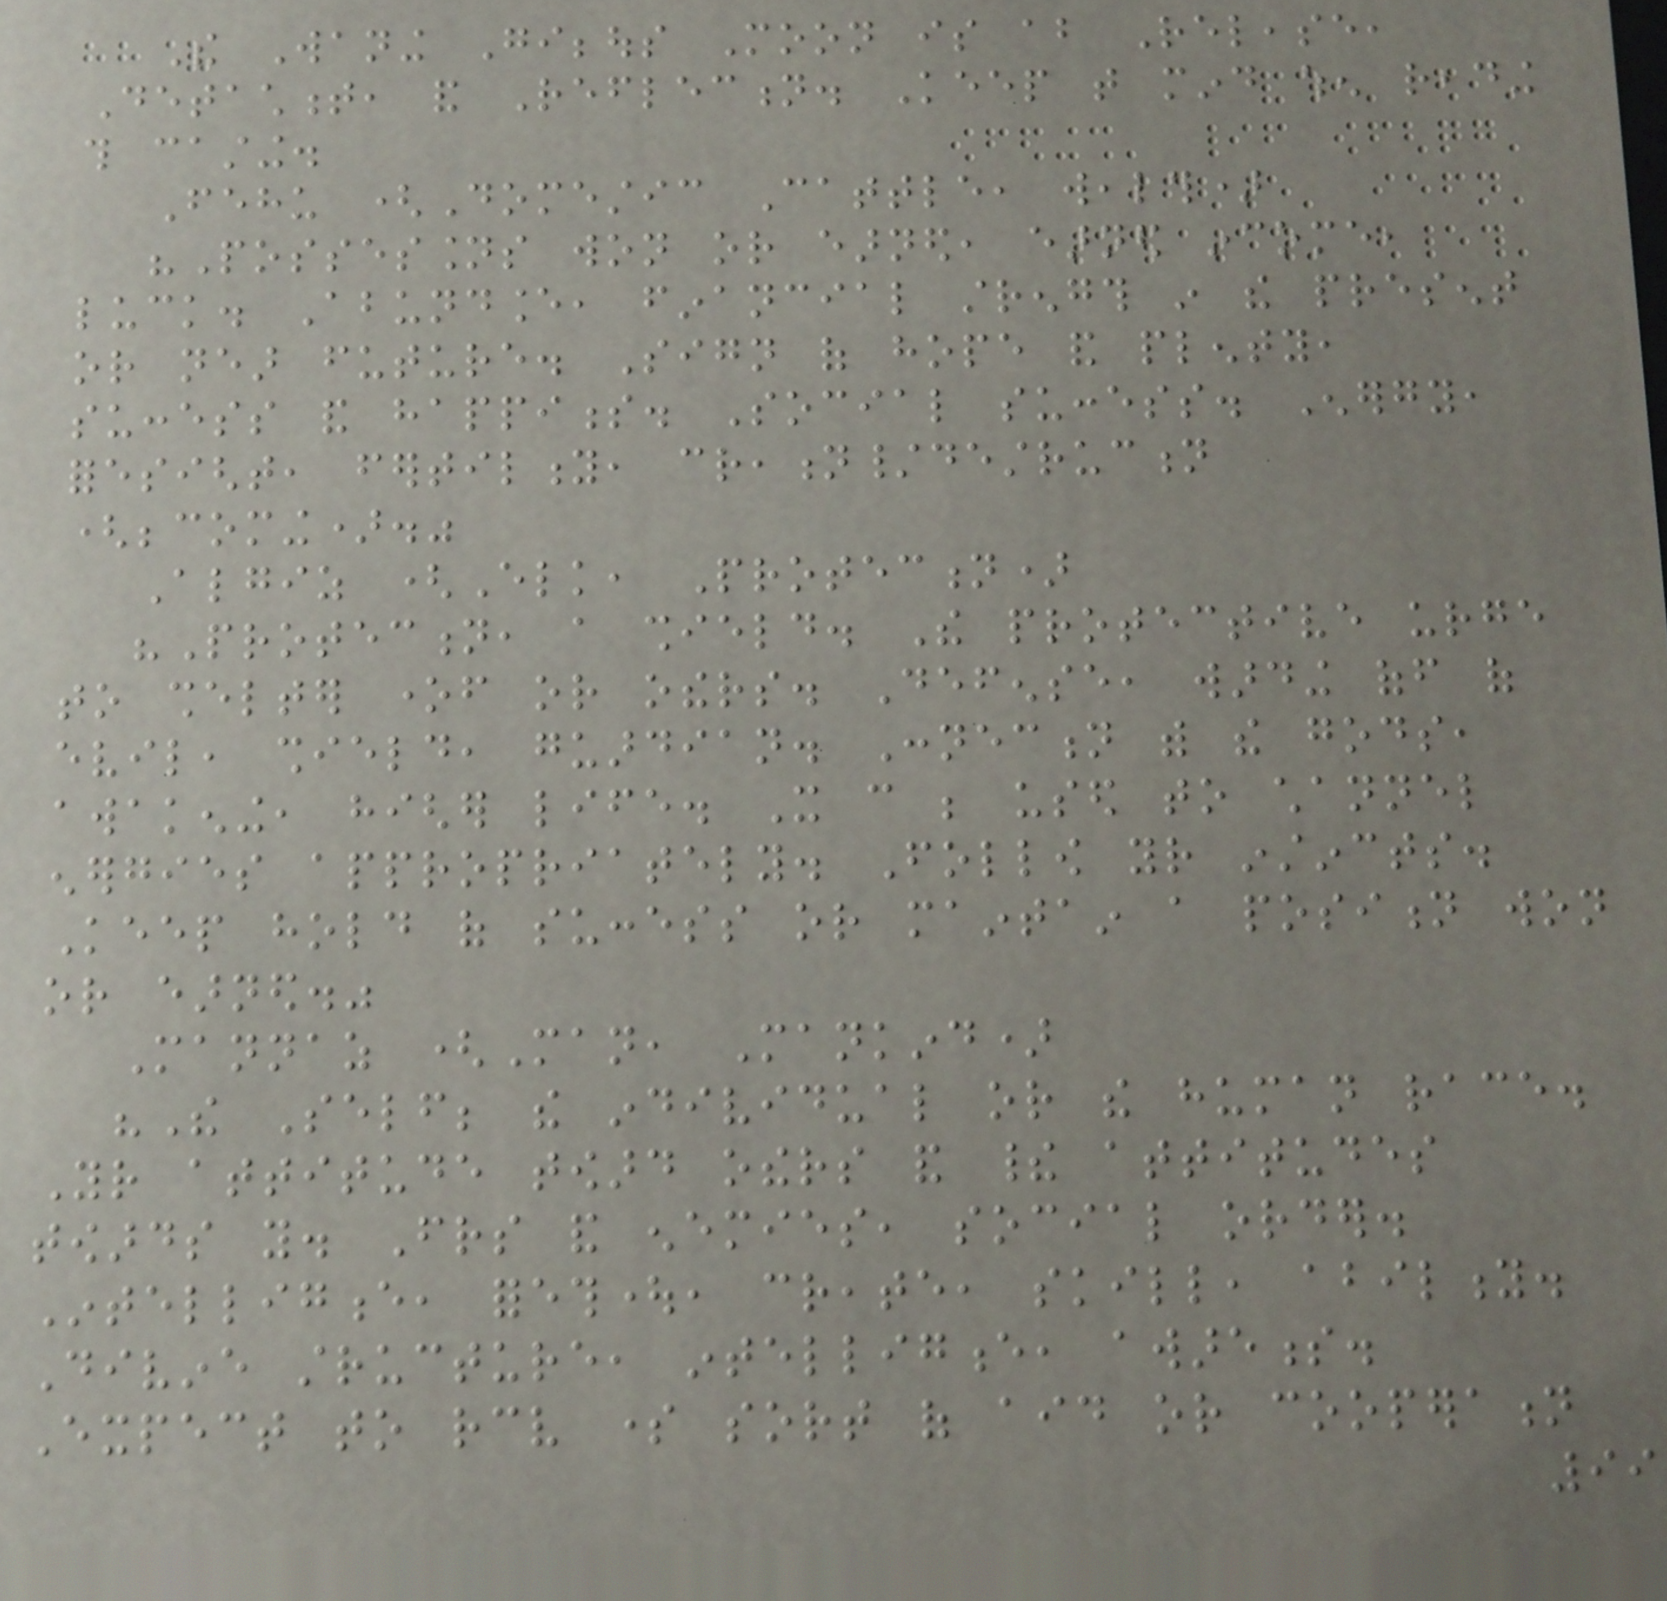The Waning Gibbous Moon is about Release,
Detachment, and Reflection. Keep that mind when reading
this casting.
Fehu (Domestic Cattle, wealth)
"Possessions won or earned, earned income,
luck. Abundance, financial strength in the present
or near future. Sign of hope and plenty,
success and happiness. Social success. Energy,
foresight, fertility, creation/destruction
(becoming)."
Algiz (Elk, Protection)
"Protection, a shield. The protective urge
to shelter oneself or others. Defense, warding off of
evil, shield, guardian. Connection with the gods,
awakening, higher life. It can be used to channel
energies appropriately. Follow your instincts.
Keep hold of success or maintain a position won
or earned."
Mannaz (Man, Mankind)
"The Self; the individual or the human race.
Your attitude toward others and their attitudes
towards you. Friends and enemies, social order.
Intelligence, forethought, create, skill, ability.
Divine structure, intelligence, awareness.
Expect to receive some sort of aid or cooperation
99
